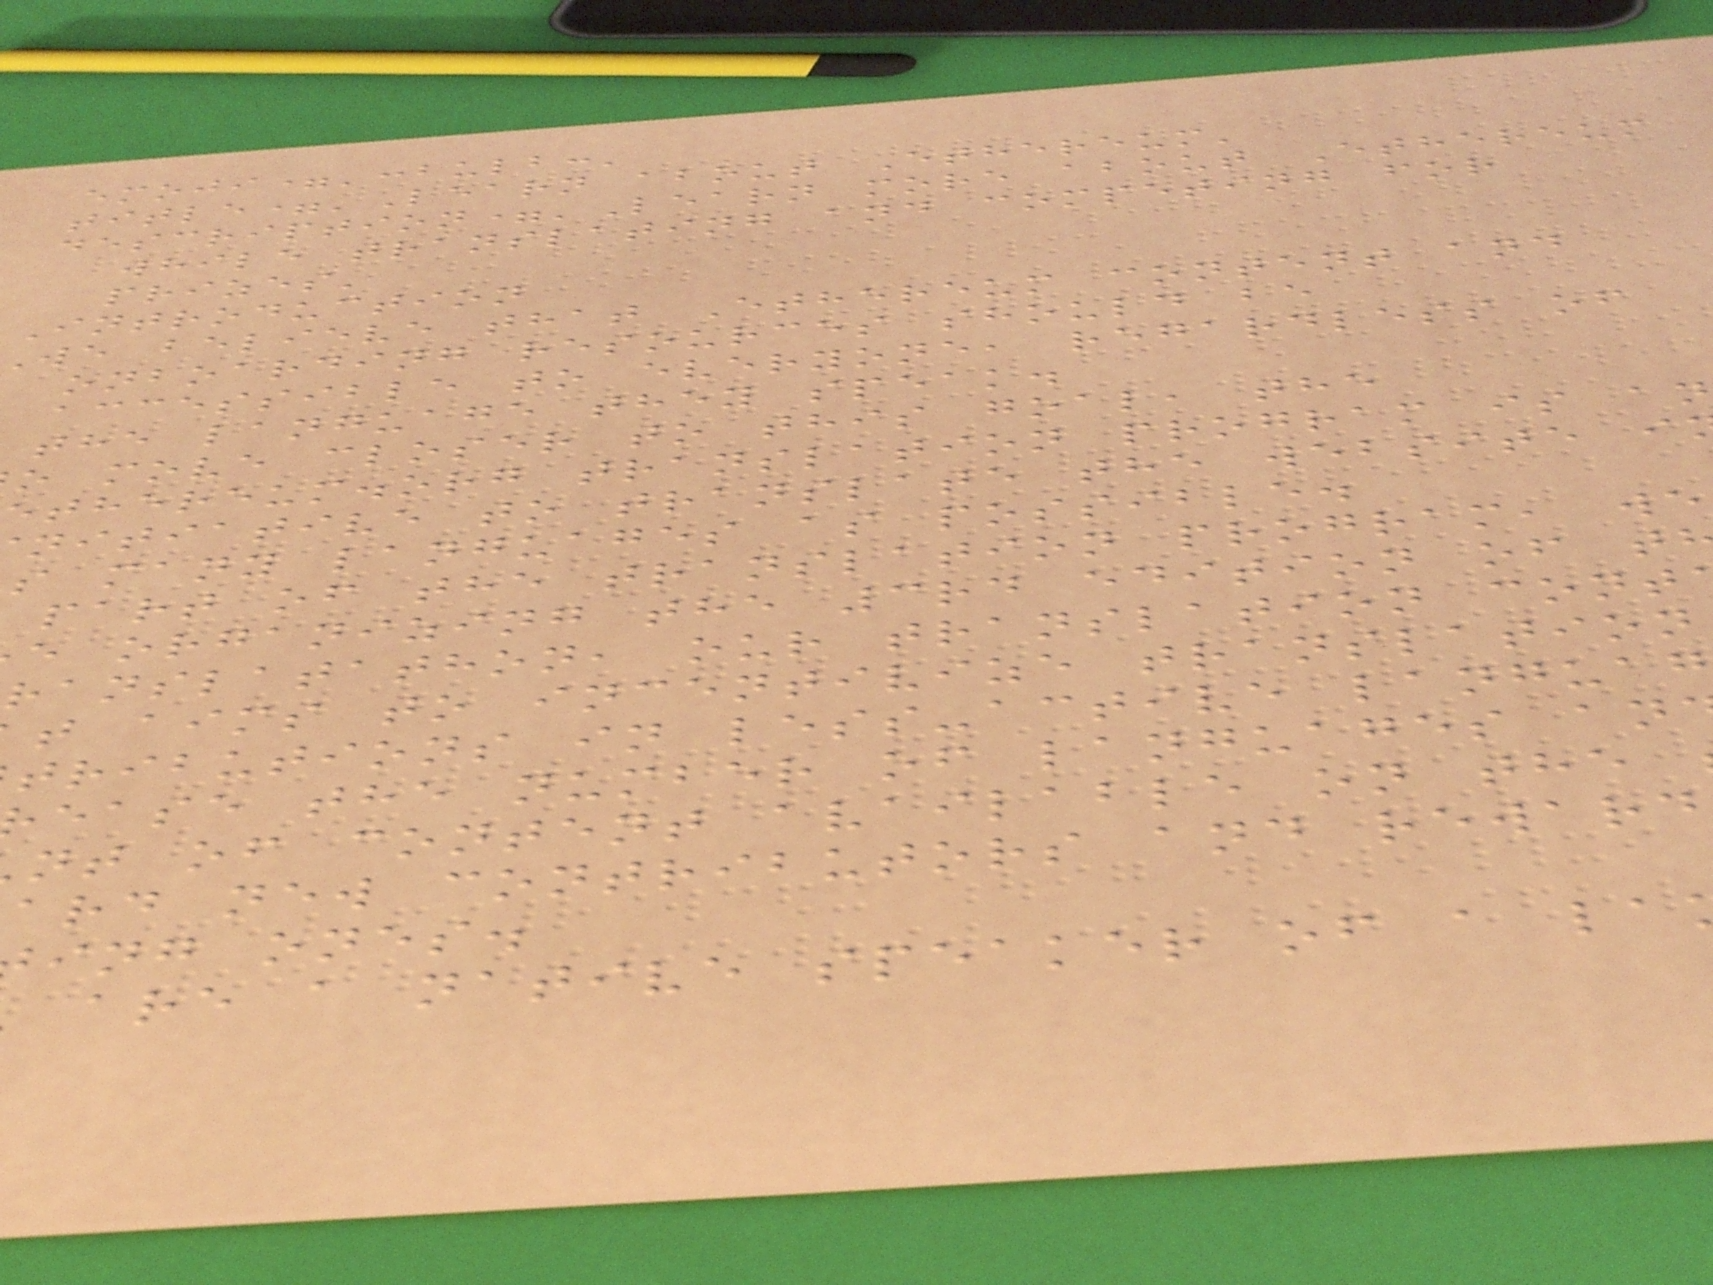emoji=':bulb:'
title='Learn about Ethereum'
description='Learn more about Ethereum
while translating and competing for
prizes'
Introduction
we believe that Ethereum content and
onboarding resources should be
accessible to everyone, regardless of
the language they speak.
o move closer to this goal, the
thereum.org translation program is an
nitiative to translate the website i
s many languages as possible.
part of the translation program, we
e organizing the 3rd edition of t
ranslatathon, our translation cont
t aims to incentivize translation
tributions in less-active languag
ease the number of languages an
nt of content available on the
ard new contributors and reward
ing ones.
are a native speaker of a la
